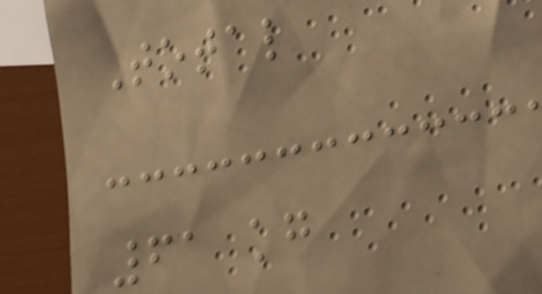Total
61 kg
